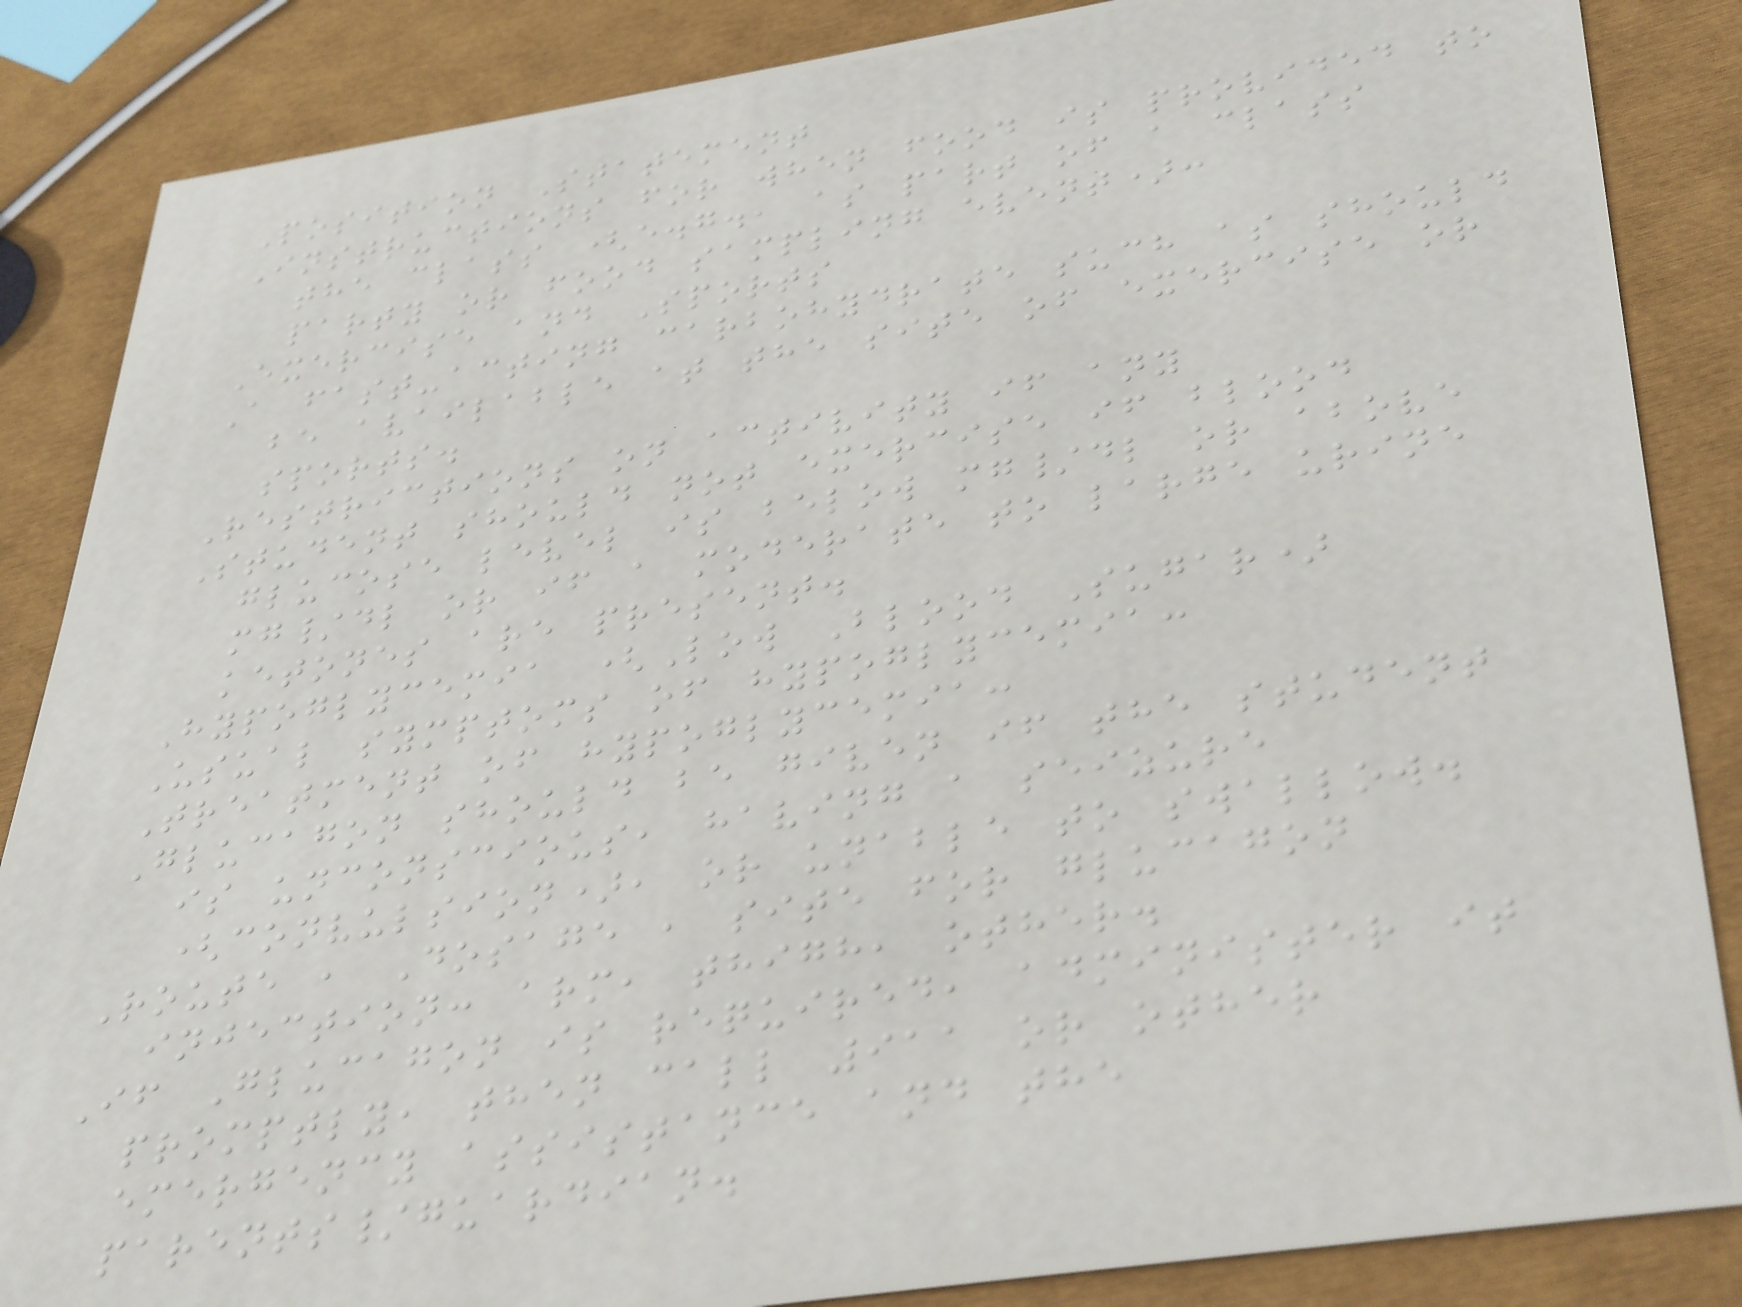Position Statement
Instructions for when food is provided to
the class (e.g., as part of a class
party or food sampling event):
Exercise and Sports
A fast-acting carbohydrate such as should
be available at the site of exercise or
sports.
Restrictions on activity if any
Student should not exercise if blood
glucose level is below mg/dl or above
mg/dl or if a moderate to large urine
ketones are present.
Hypoglycemia (Low Blood Sugar)
Usual symptoms of hypoglycemia:
Treatment of hypoglycemia:
Glucagon should be given if the student
is unconscious, having a seizure
(convulsion), or unable to swallow.
Route , Dosage , site for glucagon
injection: arm, thigh, other.
If Glucagon is required, administer it
promptly, then call 911 or other
emergency assistance and the
parents/guardian.
